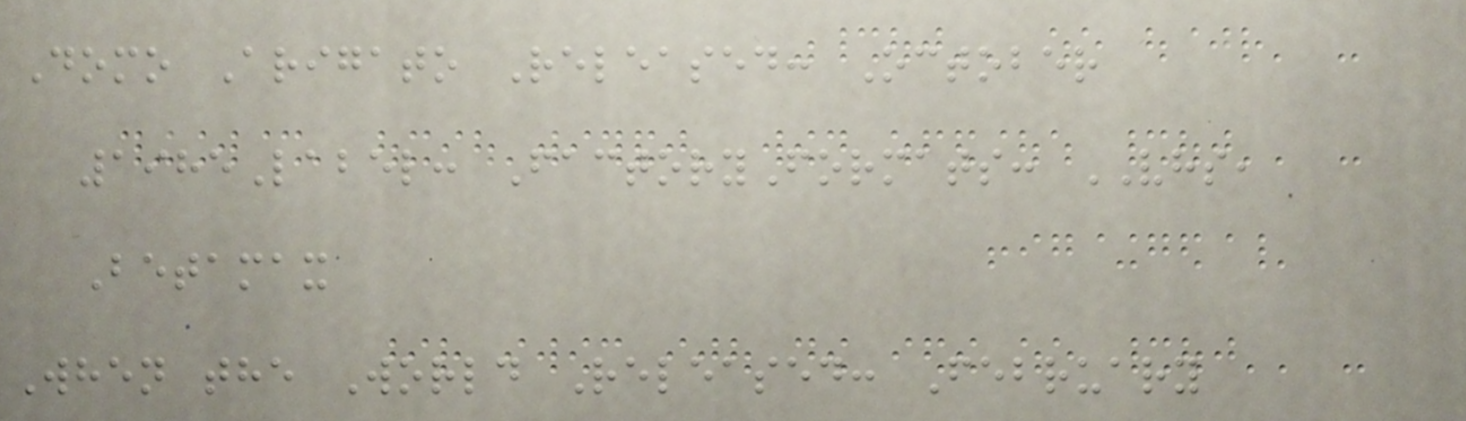Domo Arigato Released: October
1985Label: FactoryFormats: VHS,
Betamax
When the World Released: February
